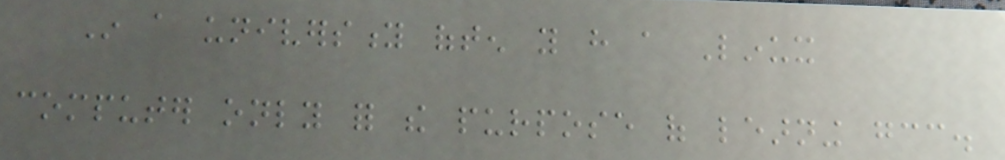In a university often you have a Linux
computer only for the purpose of learning gcc.
